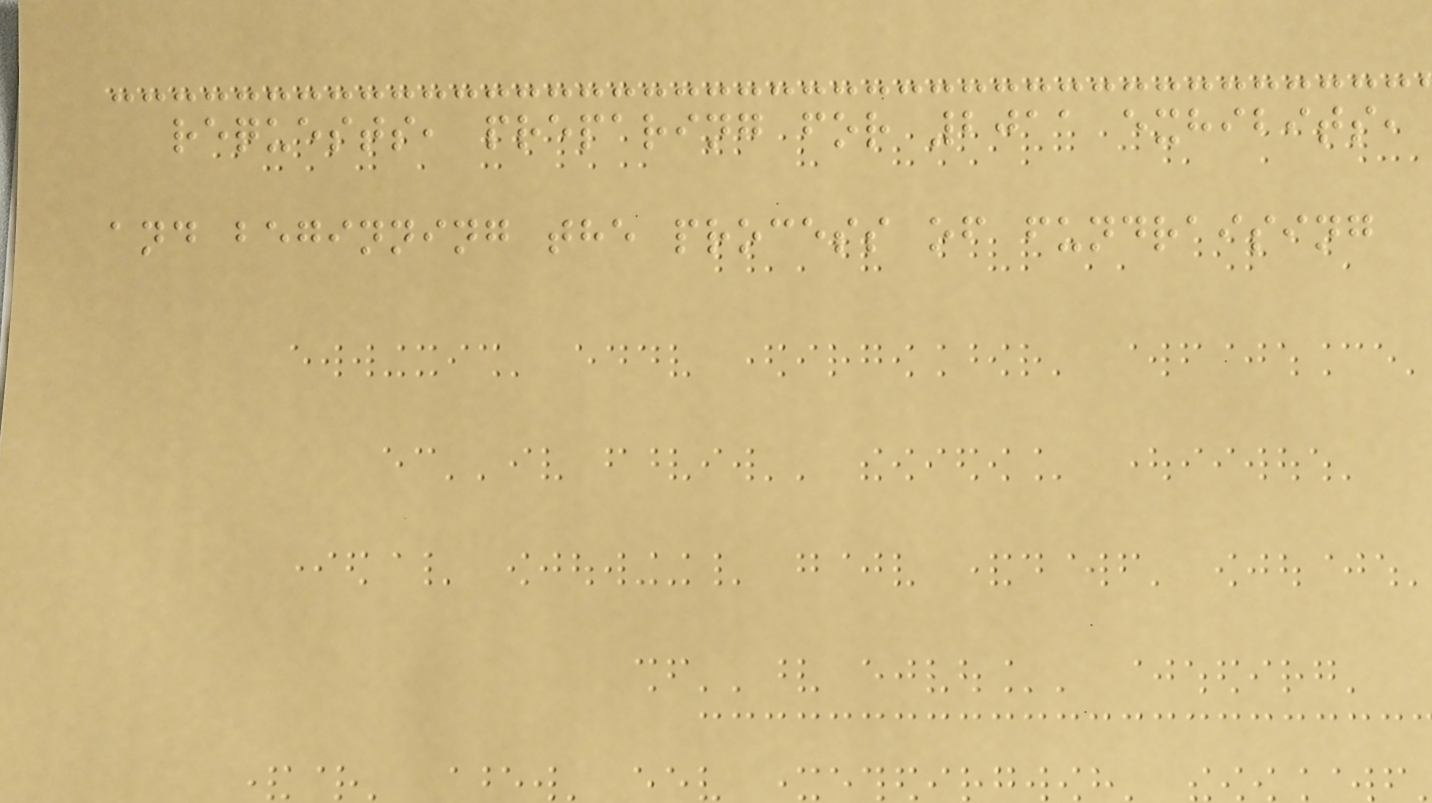requests, preparing for 2011 exhibits,
and beginning the process of fundraising
